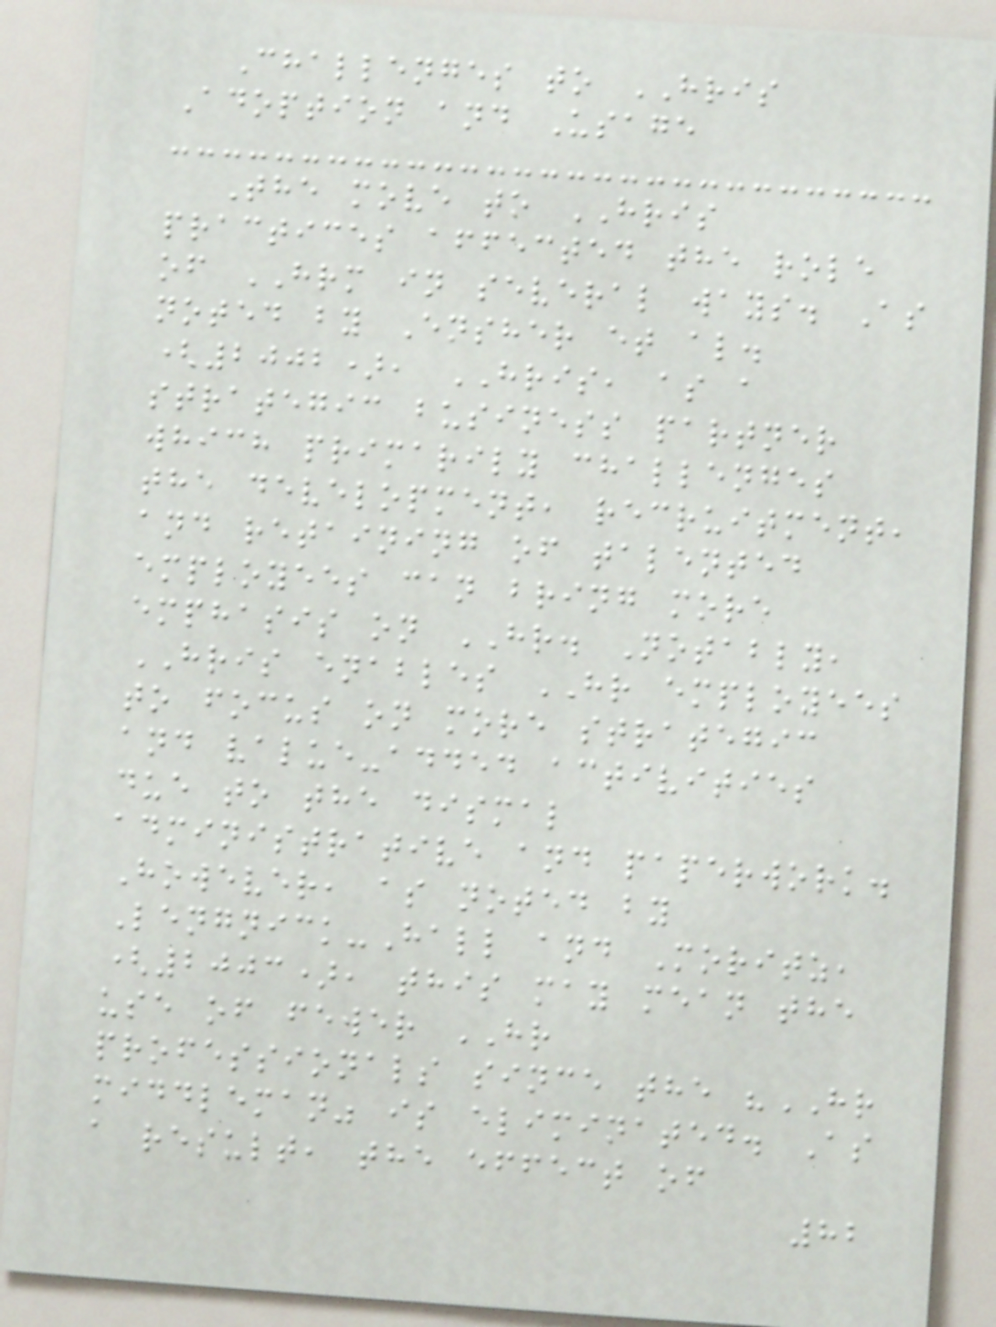Challenges to HRIS
Adoption and Usage
The move to HRIS
practices affected the role
of HRM in several ways. As
noted by Ensher et al.
(2002), HRIS, as a
strategic business partner
which primarily challenges
the development, recruitment,
and retaining of talented
employees can bring more
emphasis on HR. Notably,
HRIS enables HR employees
to focus on more strategic
and value-added activities
due to the dismal
administrative and paperwork.
However, as noted by
Lengnick-Hall and Moritz,
(2003), this may mean the
use of fewer HR
professionals since the "HR
middleman" is eliminated. As
a result, the effect of
82
